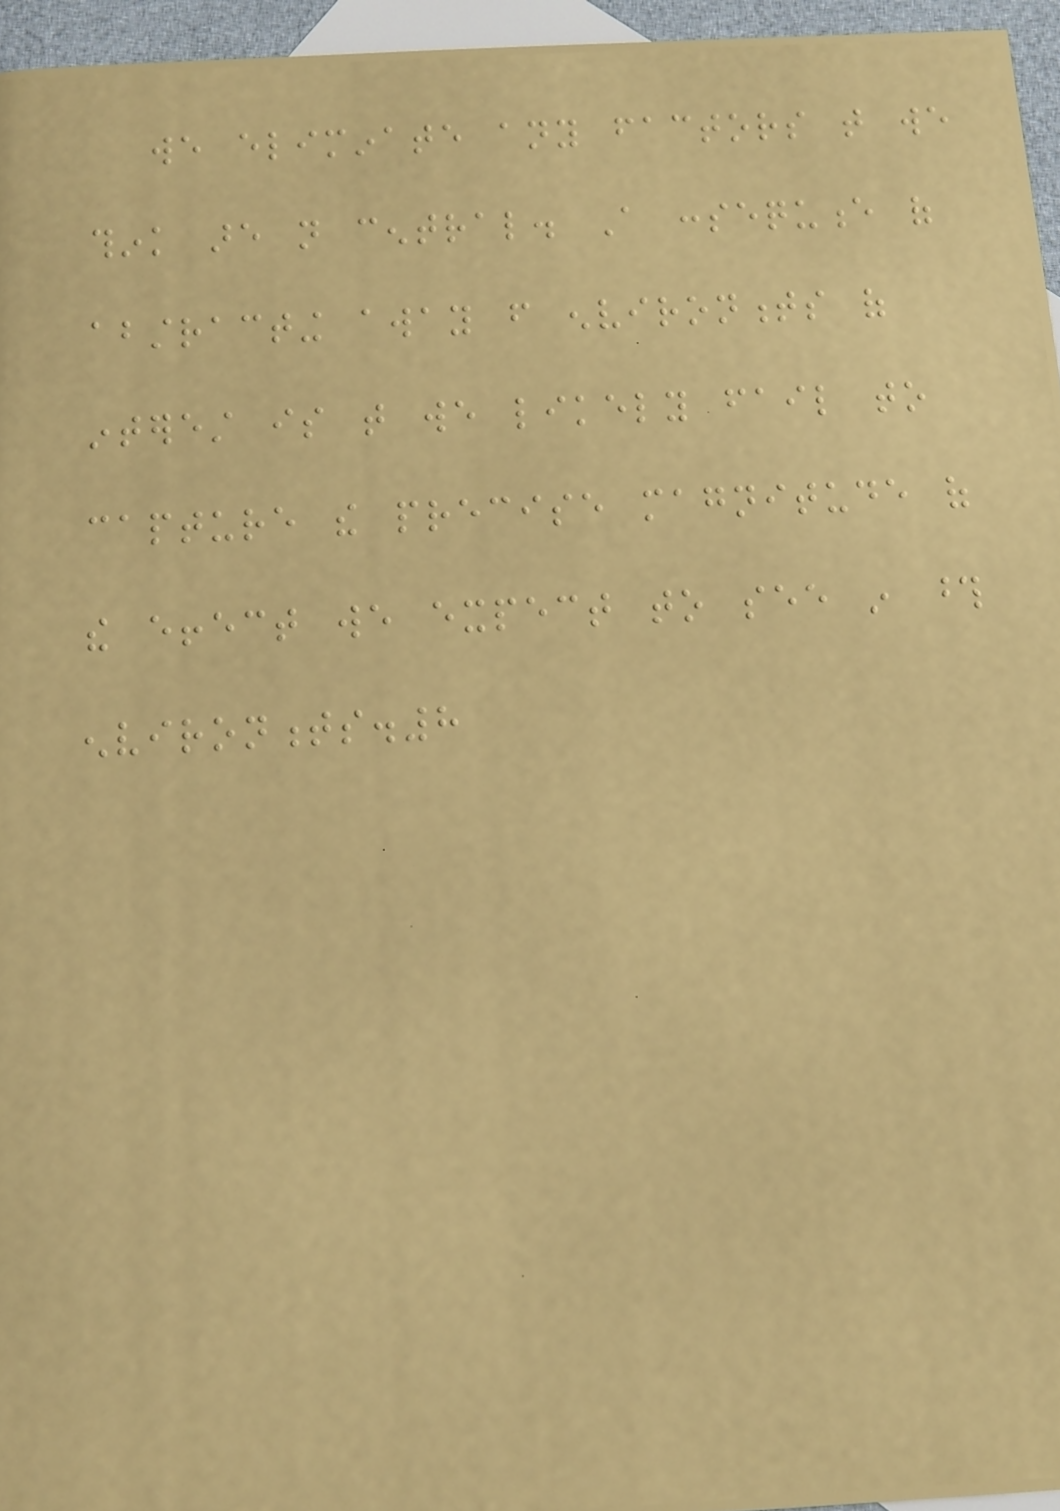we eliminate any factors that we
think are not central. A consequence of
abstracting away from environments of
interest is that we likely fail to
capture the precise magnitude of
the effect we expect to see in those
environments.8
